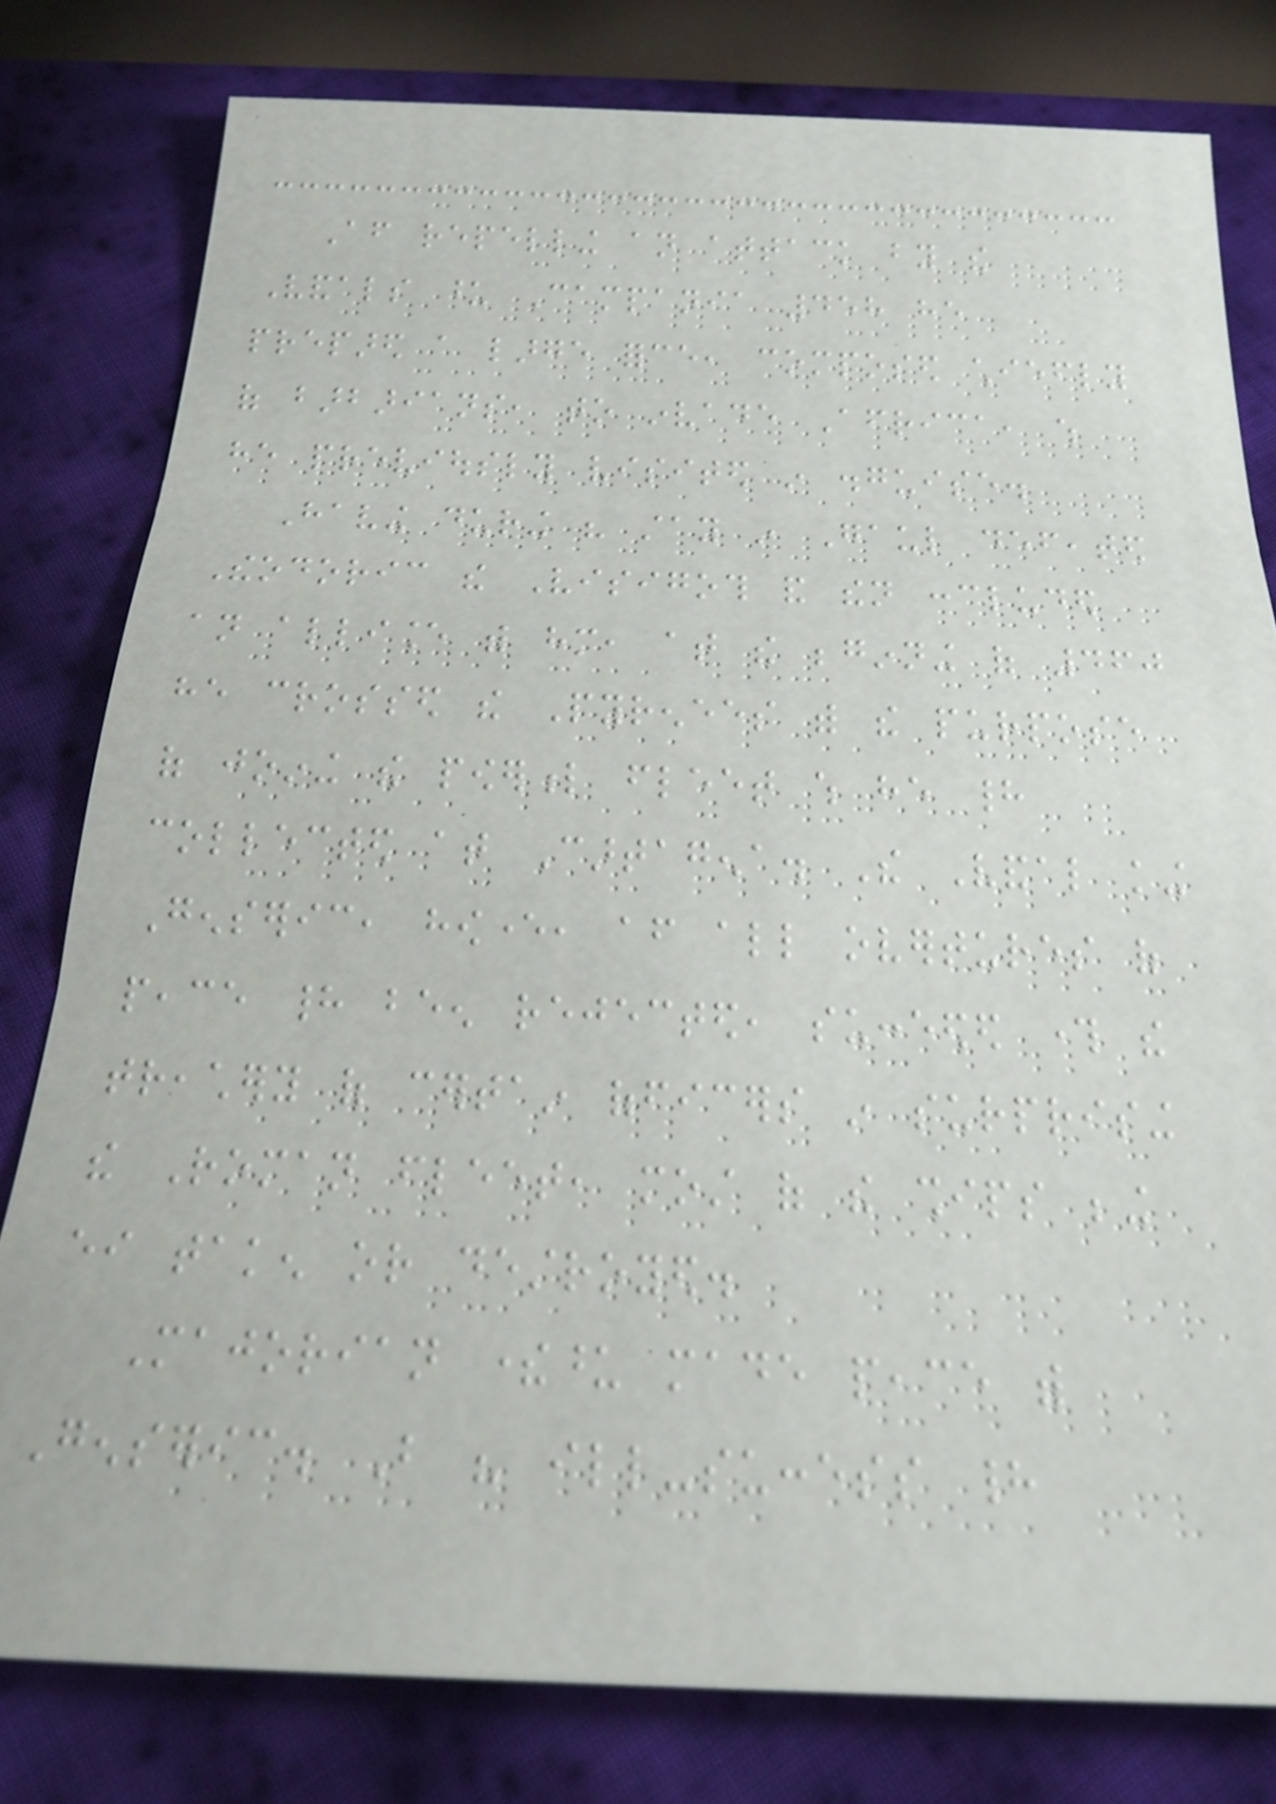After repelling an attack by the
Vandals upon Campania 458 he
prepared a large force, composed chiefly
of barbarians, to invade Africa, which
he previously visited in disguise.
Having during his stay in Gaul defeated
Theodoric the Visigoth and then concluded
an alliance with him, at the beginning of 460
he crossed the Pyrenees with the purpose
of joining the powerful fleet which he had
collected at Cartagena. The Vandal king
Genseric, however, after all overtures of
peace had been rejected, succeeded through the
treachery of certain officers in surprising
the Roman fleet, most of the ships being
either taken or destroyed.
Majorian thereupon made peace with
Genseric. But his ill-success had
